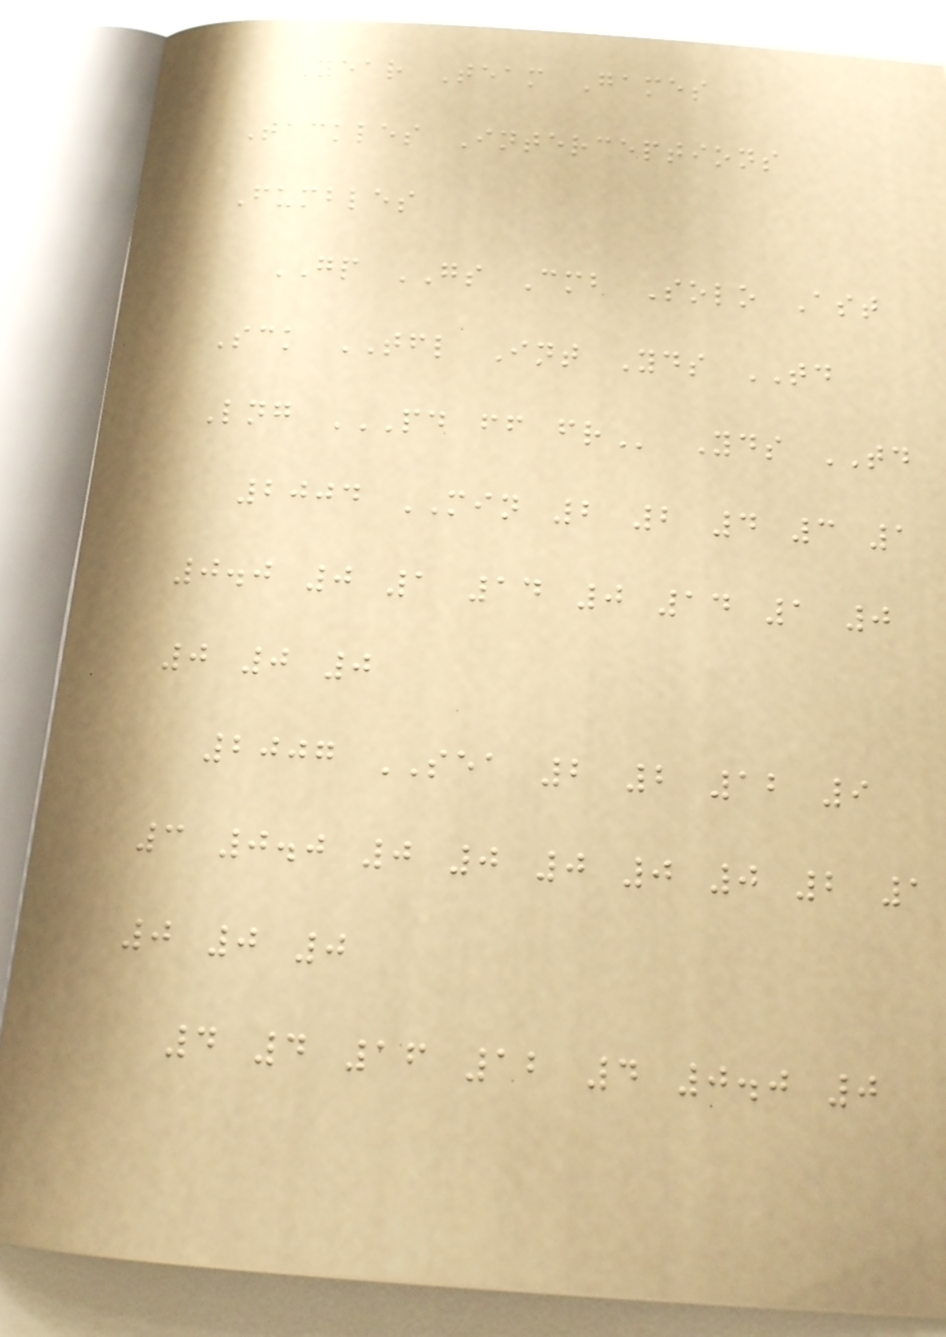Year Team Games
Tackles Interceptions
Fumbles
GP GS Cmb Solo Ast
Sck TFL Int Yds TD
Lng PD FF FR Yds TD
2004 MIN 2 2 4 3 1
0.0 0 1 14 0 14 1 0
0 0 0
2007 SEA 2 2 12 9
3 0.0 0 0 0 0 0 2 1
0 0 0
4 4 16 12 4 0.0 0
